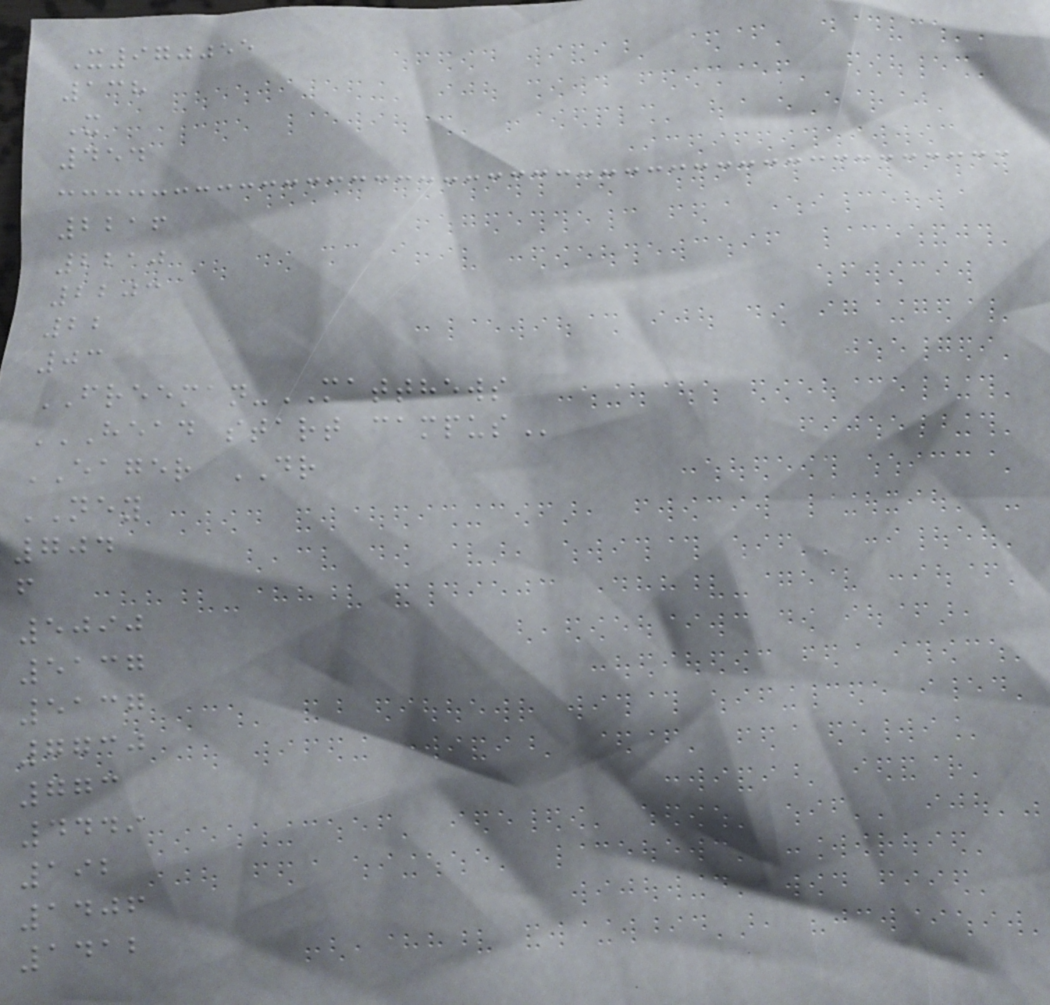X970055
138
X
454
2216
2210
2203
22
03
FREEMAN-MATTHEWS
HEAD START CAMPUS
EAGER DR
NEY
704
f
5090
5137
5137
7730
773
4449
192
1406
1412
